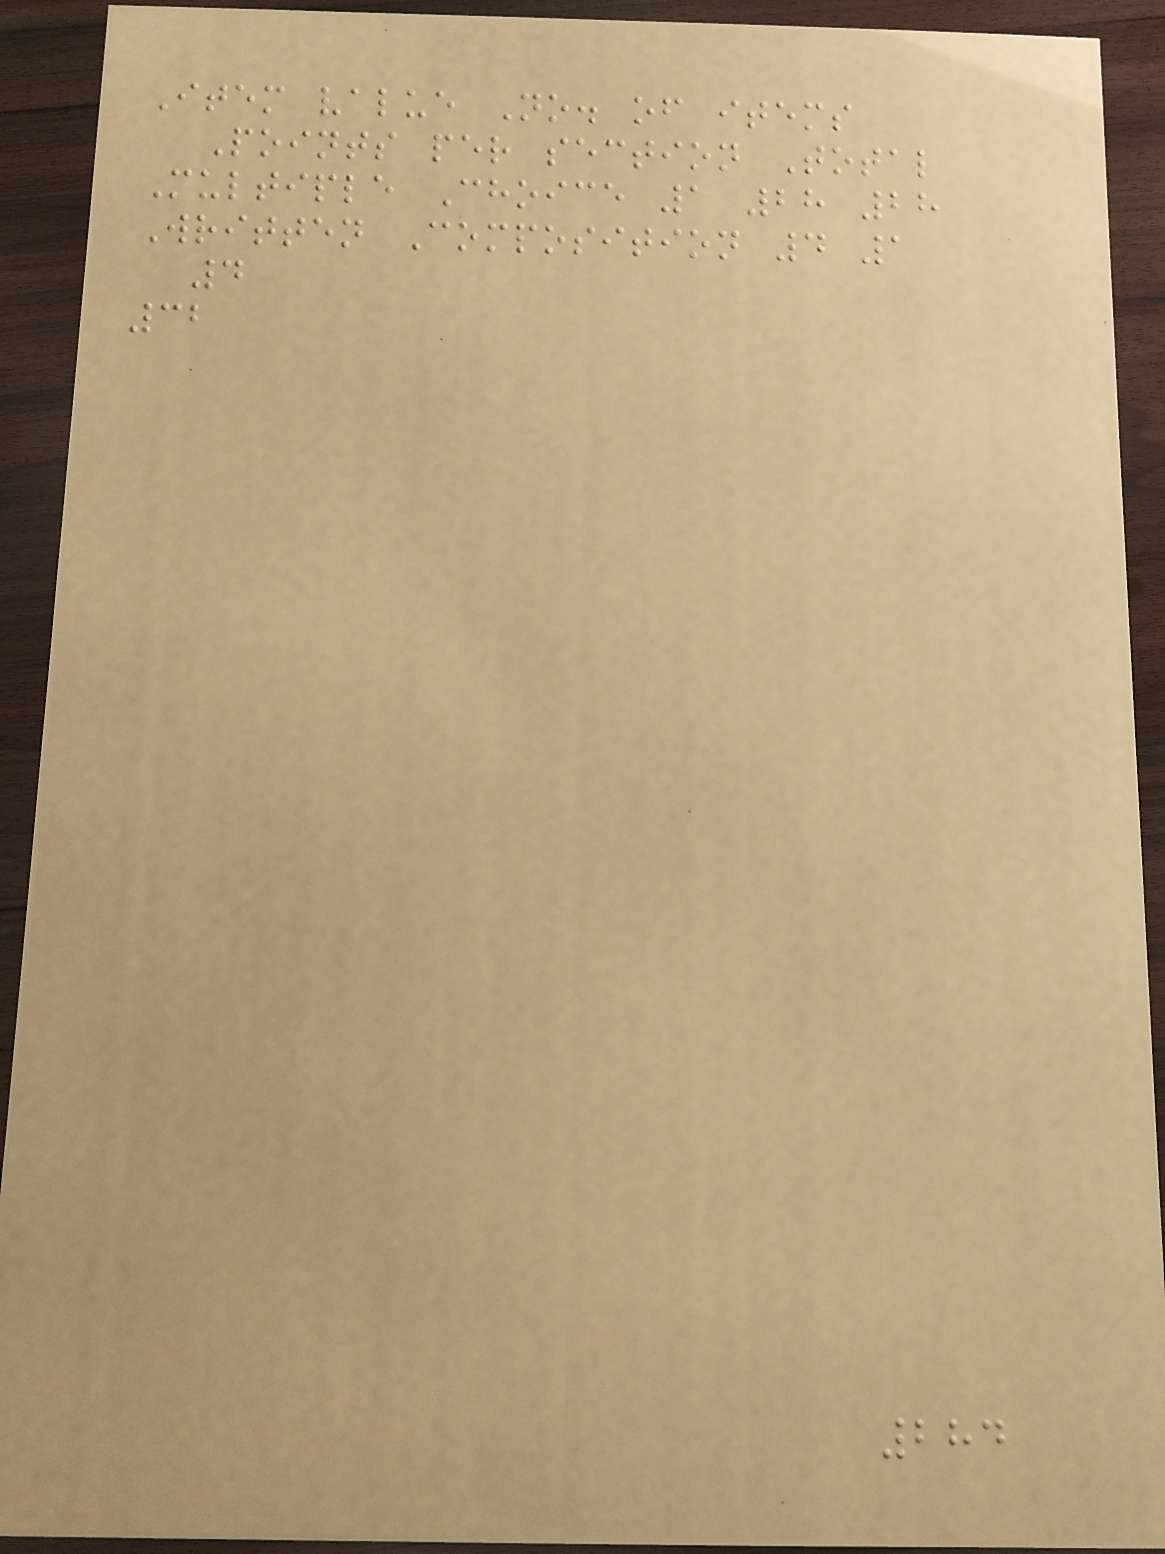Item value No. of items
Points per section Total
Multiple Choice 1 28 28
Written Composition 4 1
4
32
284
